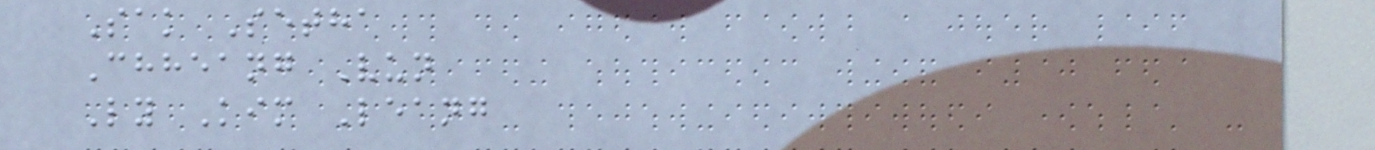Sak Setha
Chheang Vun
Ly Kim Leang
